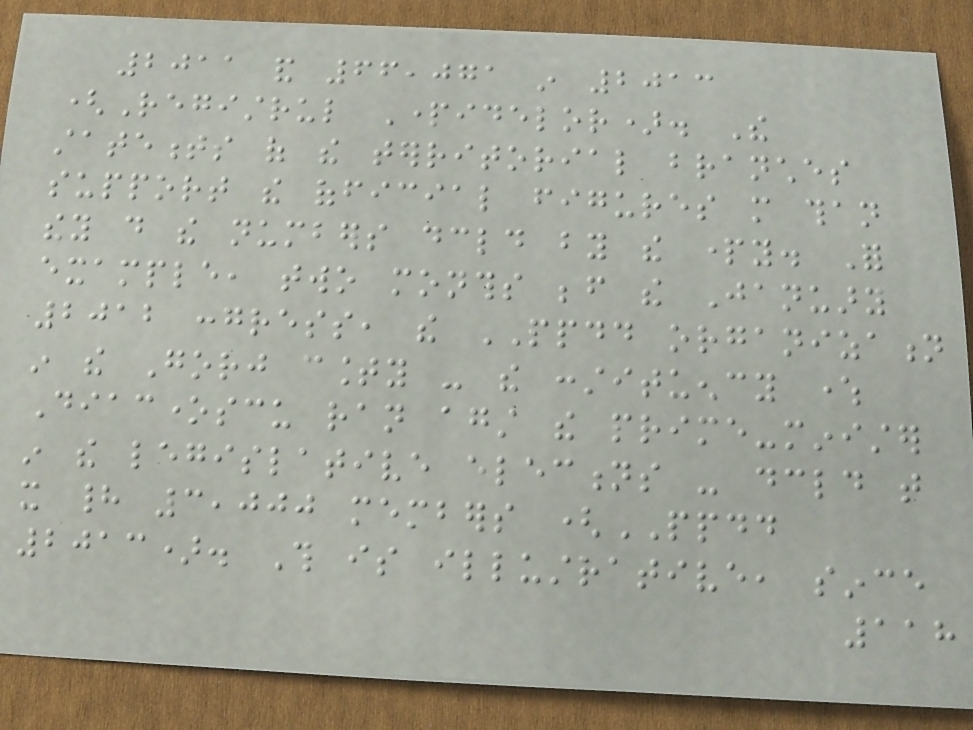2011 and 66,071 in 2013
(Registrul Partidelor). The
statements of the territorial branches
support the official figures more than
they do the numbers declared by the party. For
example, two months before the January
2012 congress, the PPDD organization
in the Gorj county - the constituency where
Diaconescu ran against the prime-minister
in the legislative elections - declared that
it had 3,000 members (PPDD
2013). This is illustrative, since
118
